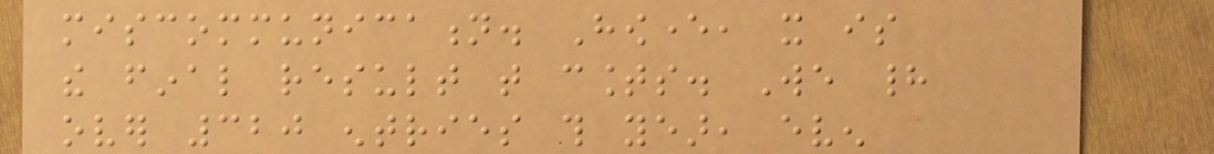miscommunication. However, it is
the final result that counts. We had
over 320 entries this year, even
